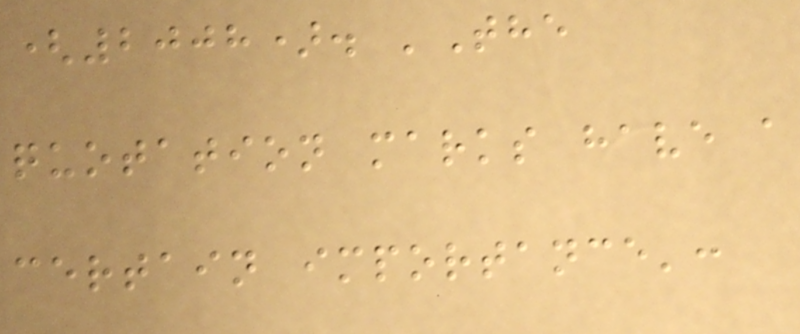(2008). 'The
quotation marks have a
certain importance':
